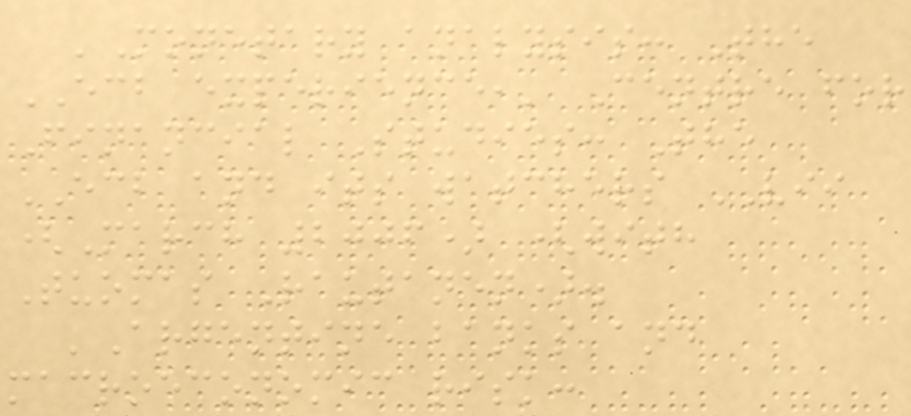'Monetary analysis: The
ECB experience,' Centre for
Financial Studies: The
ECB and its watchers VII
(March 2006) (with
Tuomas Rautanen).
'Argentine banks and
macroeconomic risk:
